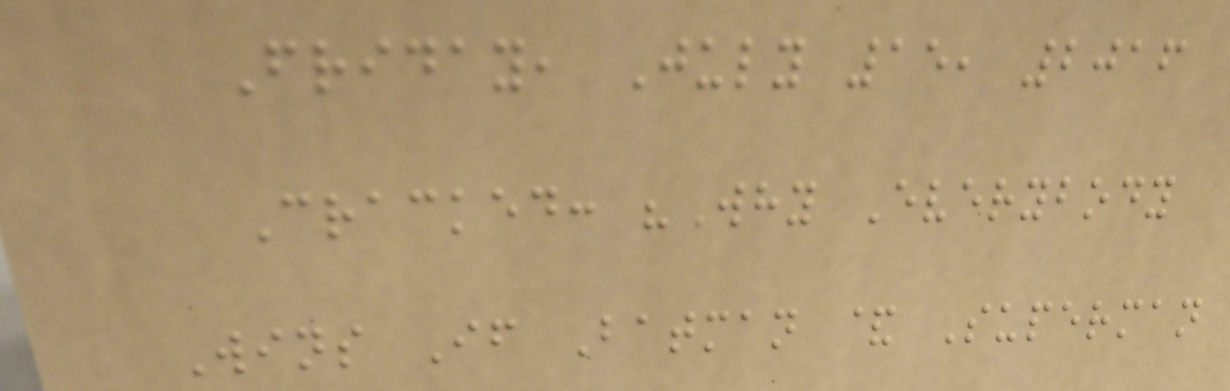Friday, July 15, 2016
Cracked: "Why Everybody
Wins If Batman & Superman
